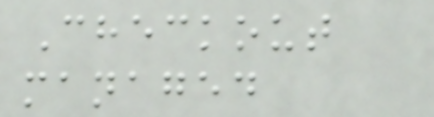Checkout
managed
